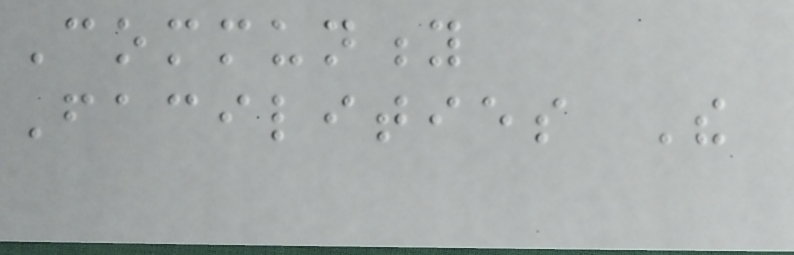Community
Facilities The
